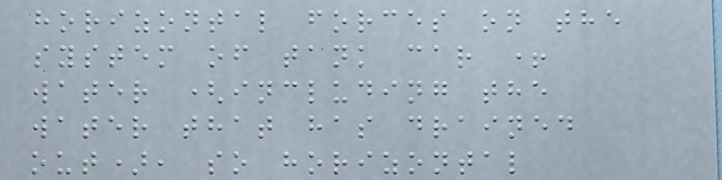horizontal forces on the
system of tank car +
water (including the
water that has drained
out), so horizontal
